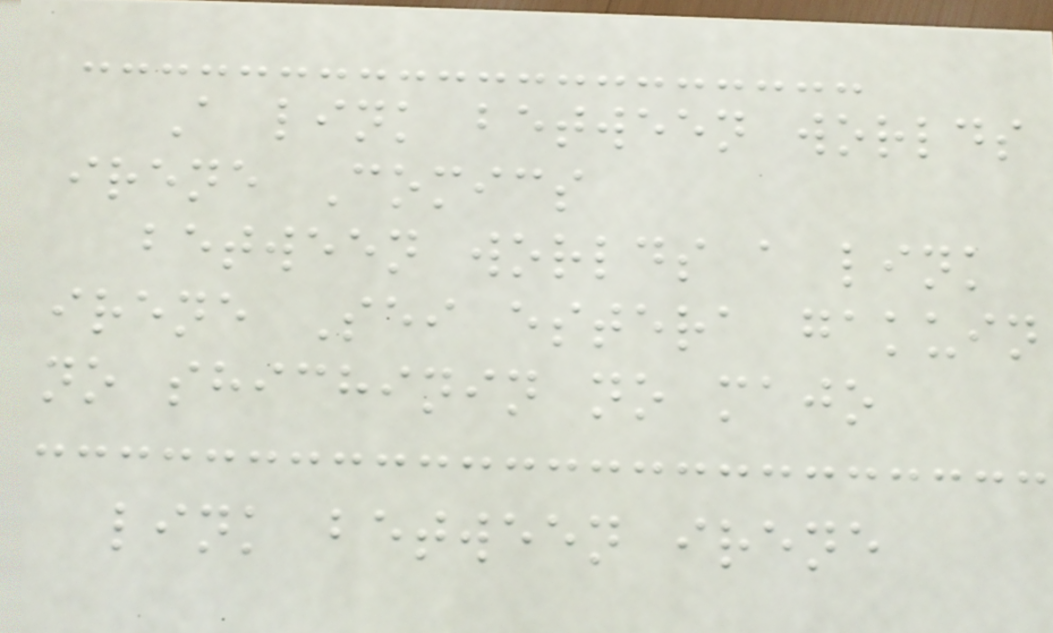A link between worlds
irene Comics
between worlds a link
irene Sei estera gakuin
no shichinin no majo
link between irene
